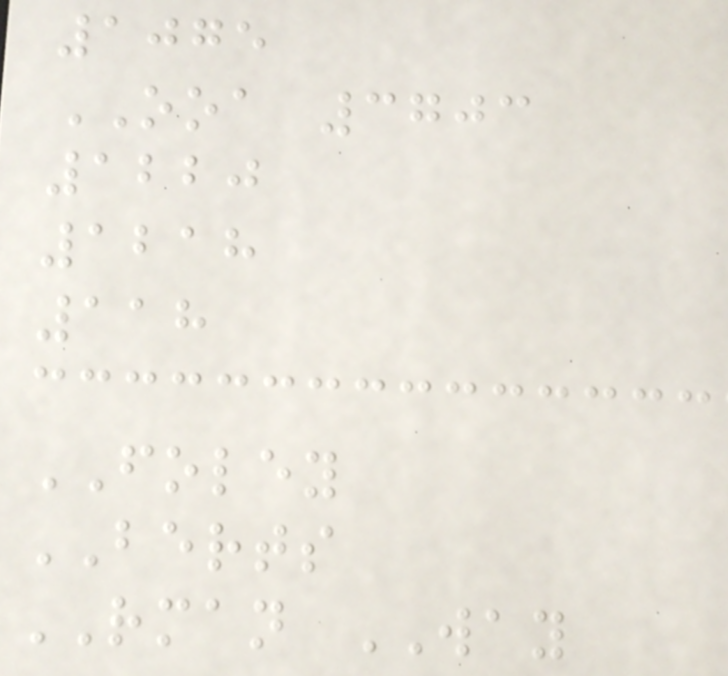1075
OOA 3703
1220
1218
118
FOLEY
BERTS
RMAN WAY
